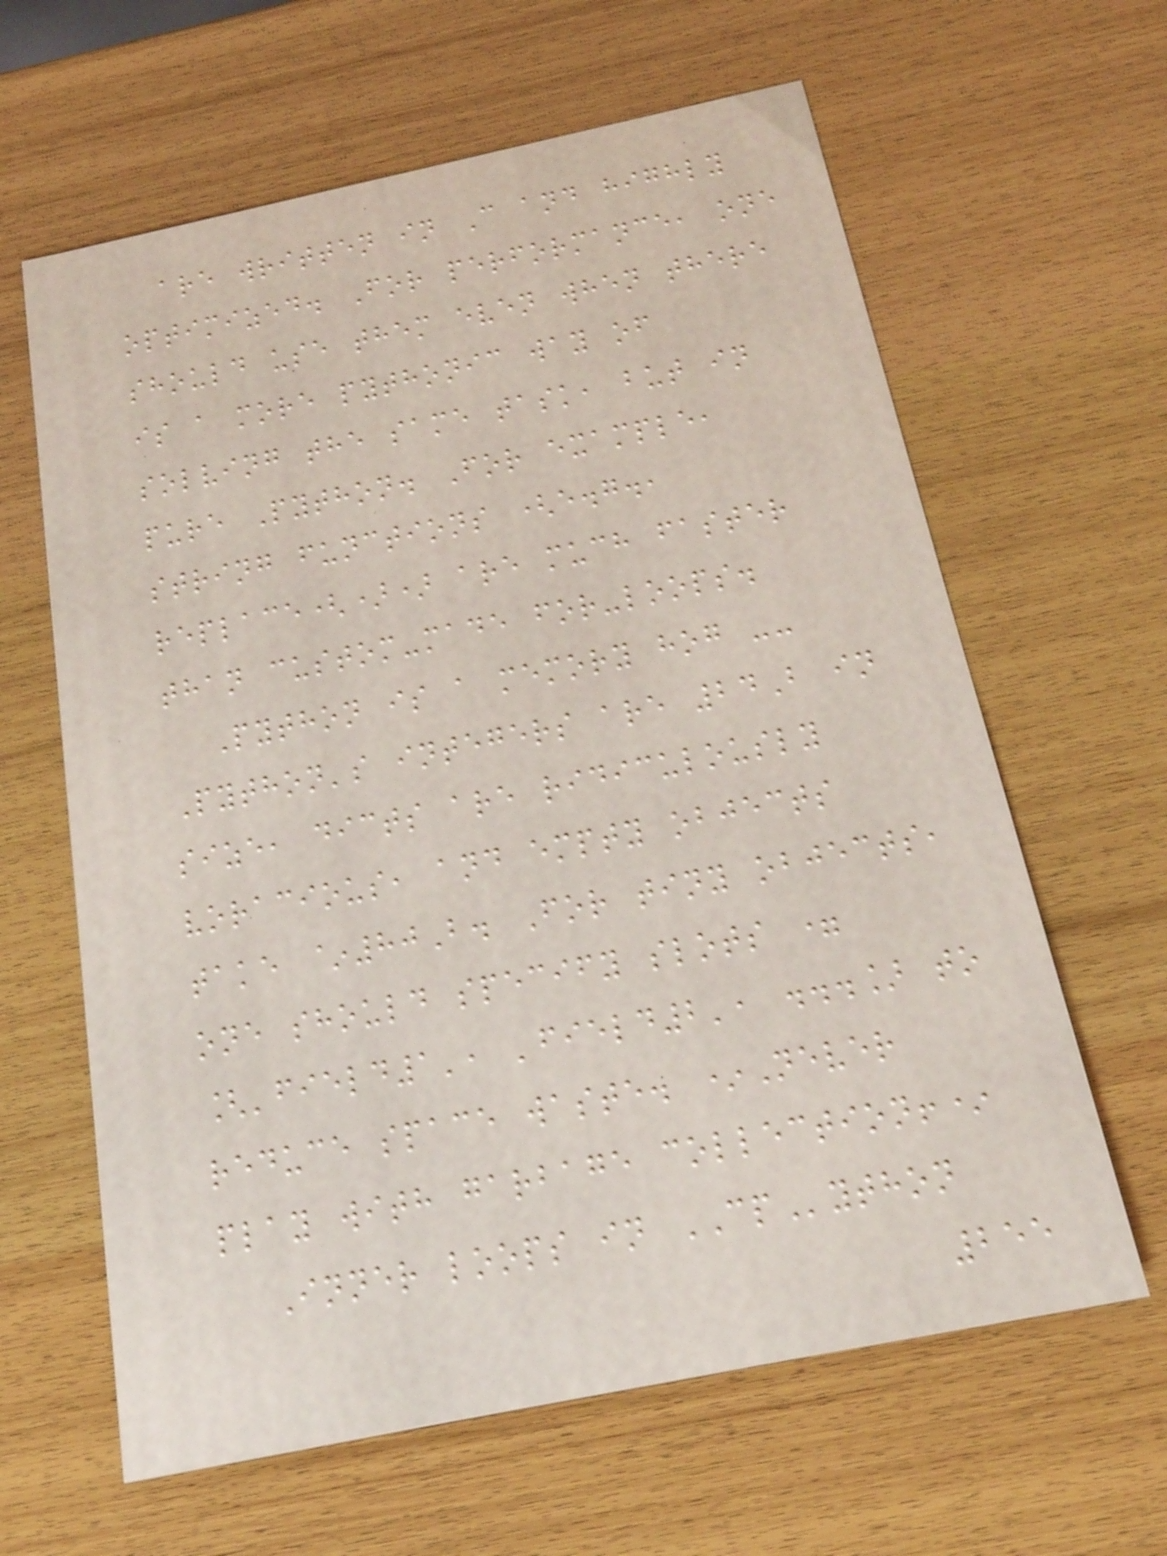are written in C and highly
optimized. For performance, one
should use them even when there
is a more pythonic way of
solving the same task, but in
pure Python. For example,
string functions (e.g.,
replace()) are much faster
than custom-made for-loops.
Python is a memory hog --
Python's integers are 24B in
size, dicts are ridiculously
voracious, and empty objects
take ~80B. For tiny objects,
one should specify slots =
['field1', 'field2', ...] to
reduce space waste. *Never
play with garbage collection!*
Inner loops in CPython
255
